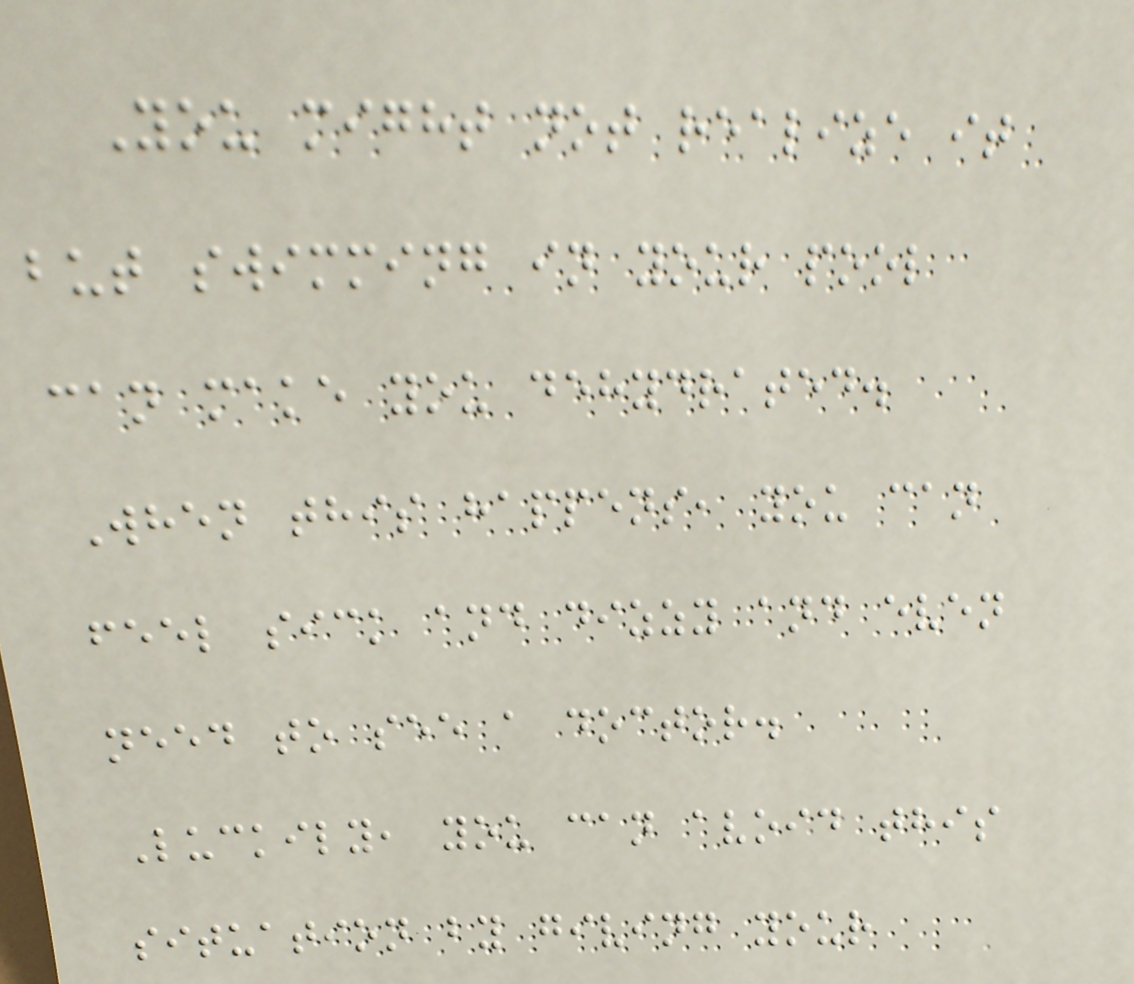You might not realize it
but swimming in your pool
can make you dehydrated.
When this happens, you can
feel sick and dizzy and even
need to see a doctor.
Luckily, you can avoid this
situation by giving your
